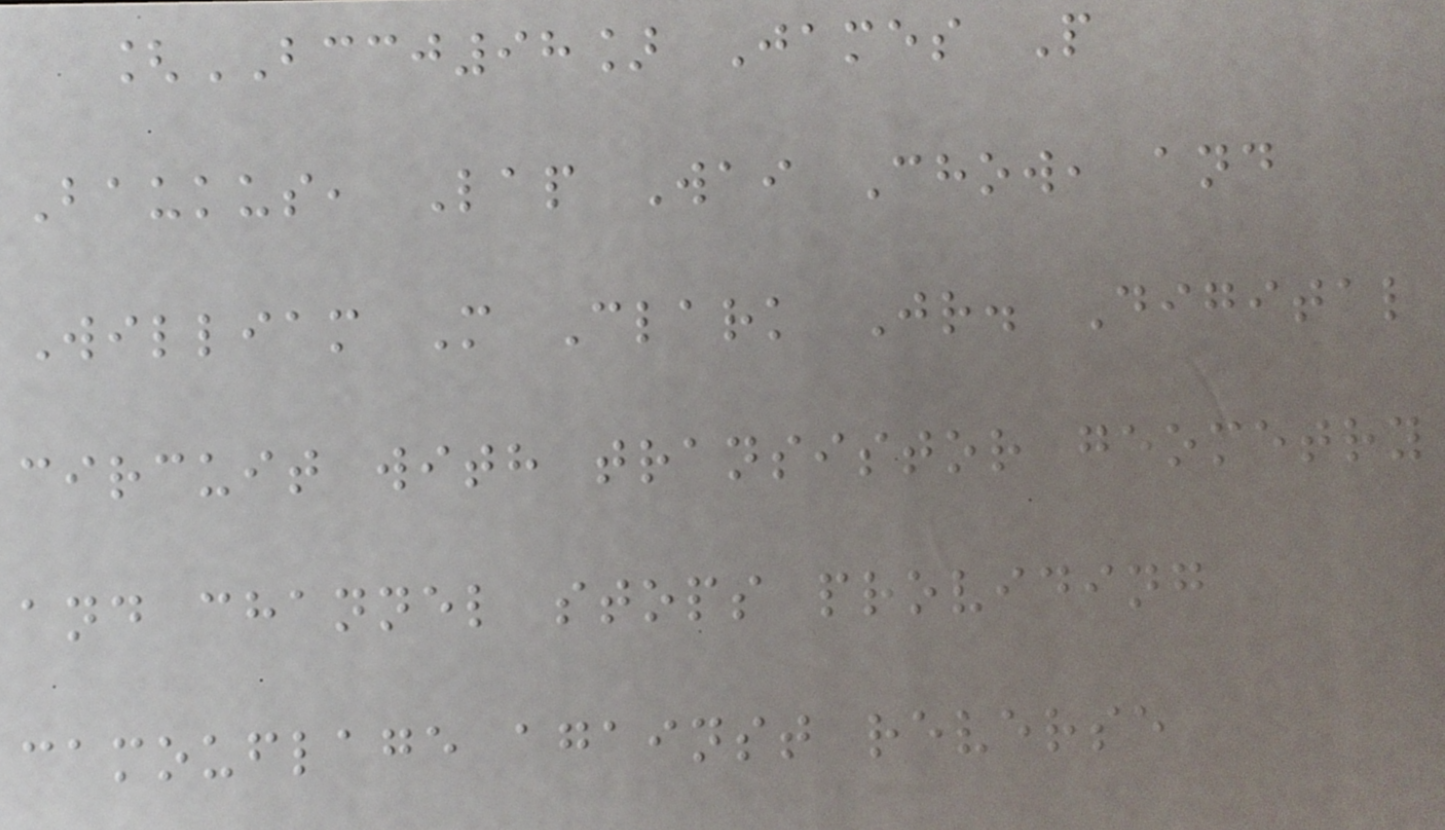[BCCJ98] James P
Baukus, Lap Wai Chow, and
William M Clark Jr. Digital
circuit with transistor geometry
and channel stops providing
camouflage against reverse
